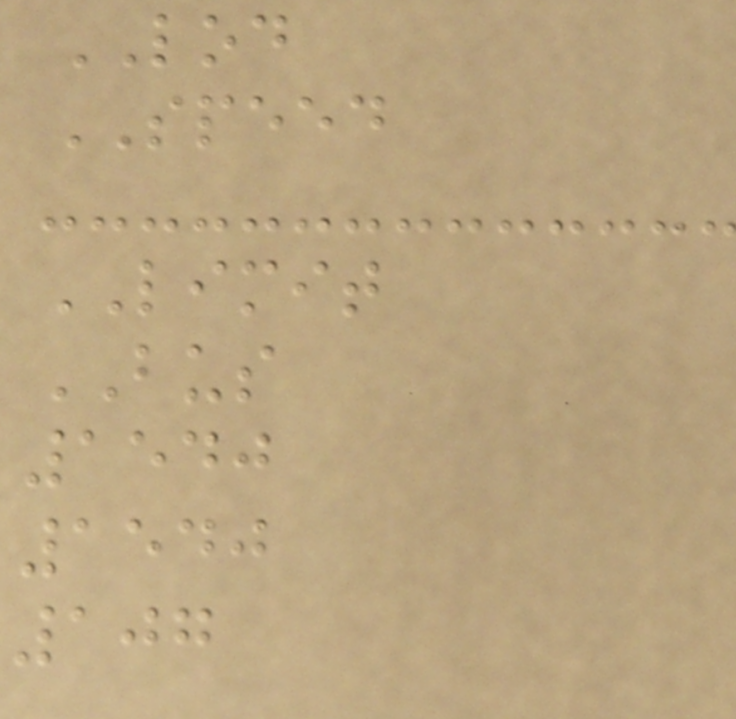LOD
SPEED
LIMIT
BUS
1540
1540
107
